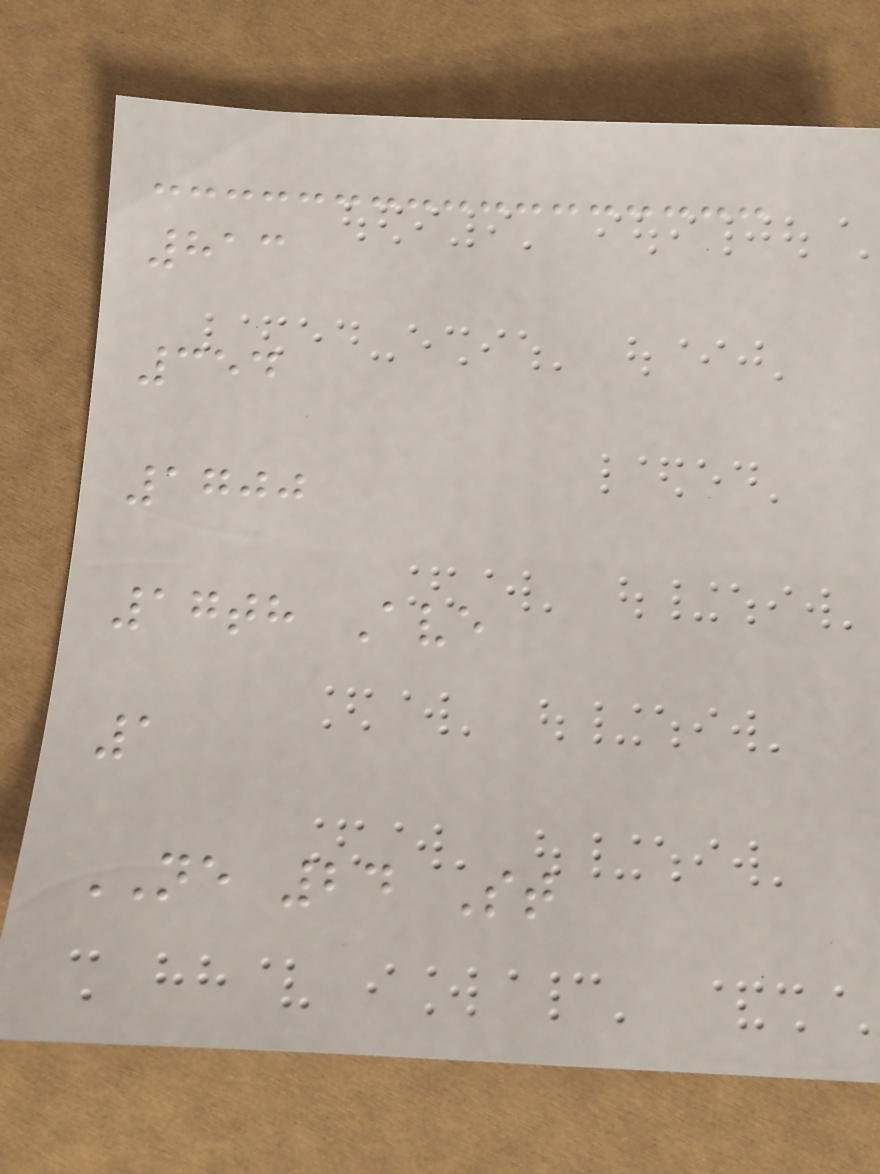813
354
1700
17th Ave
1
NE 24 St
